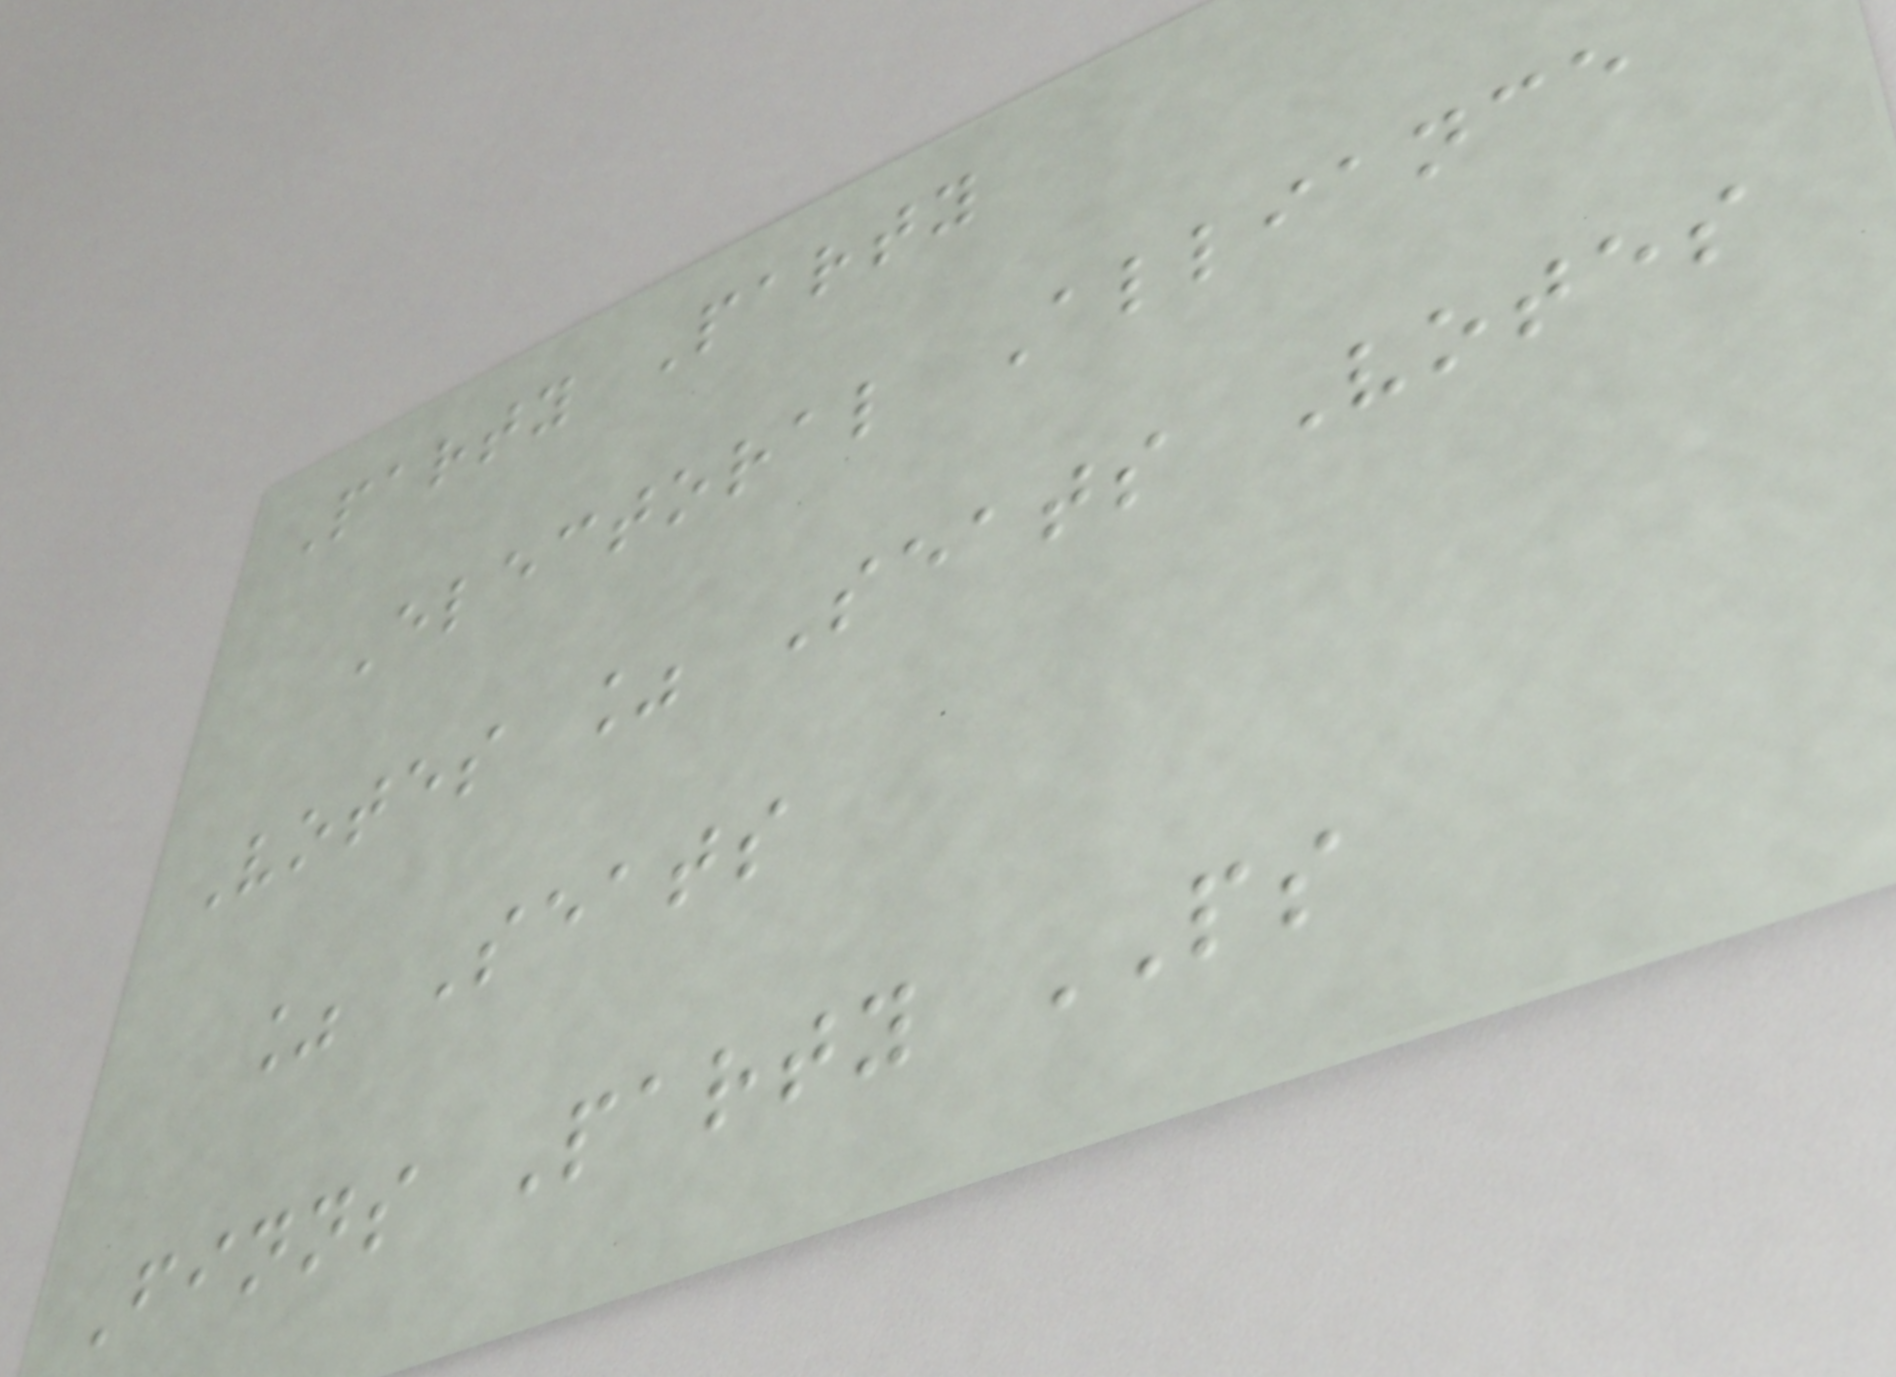Party Party
Electoral Alliance
Votes % Seats Votes
% Seats
Finns Party PS
